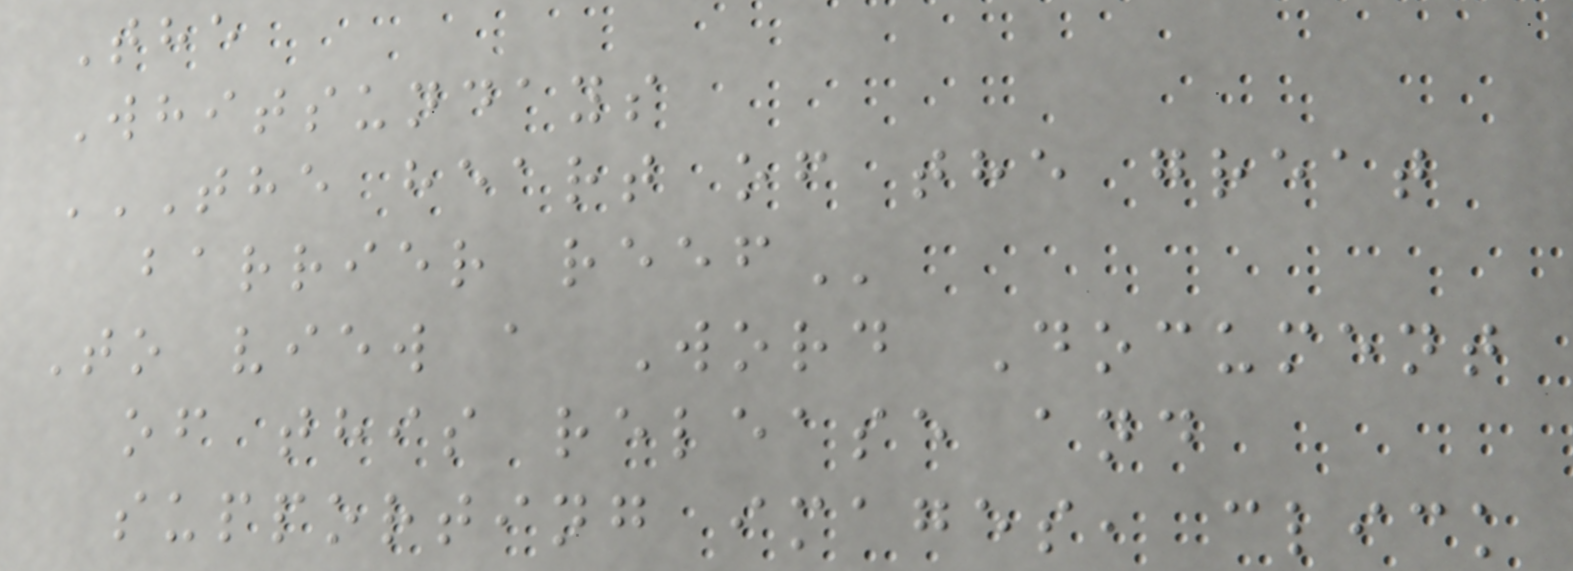The
Whitsundays
THE HEART OF THE GREAT
BARRIER REEF
To view a Word Document
of this release and
supporting images, click
